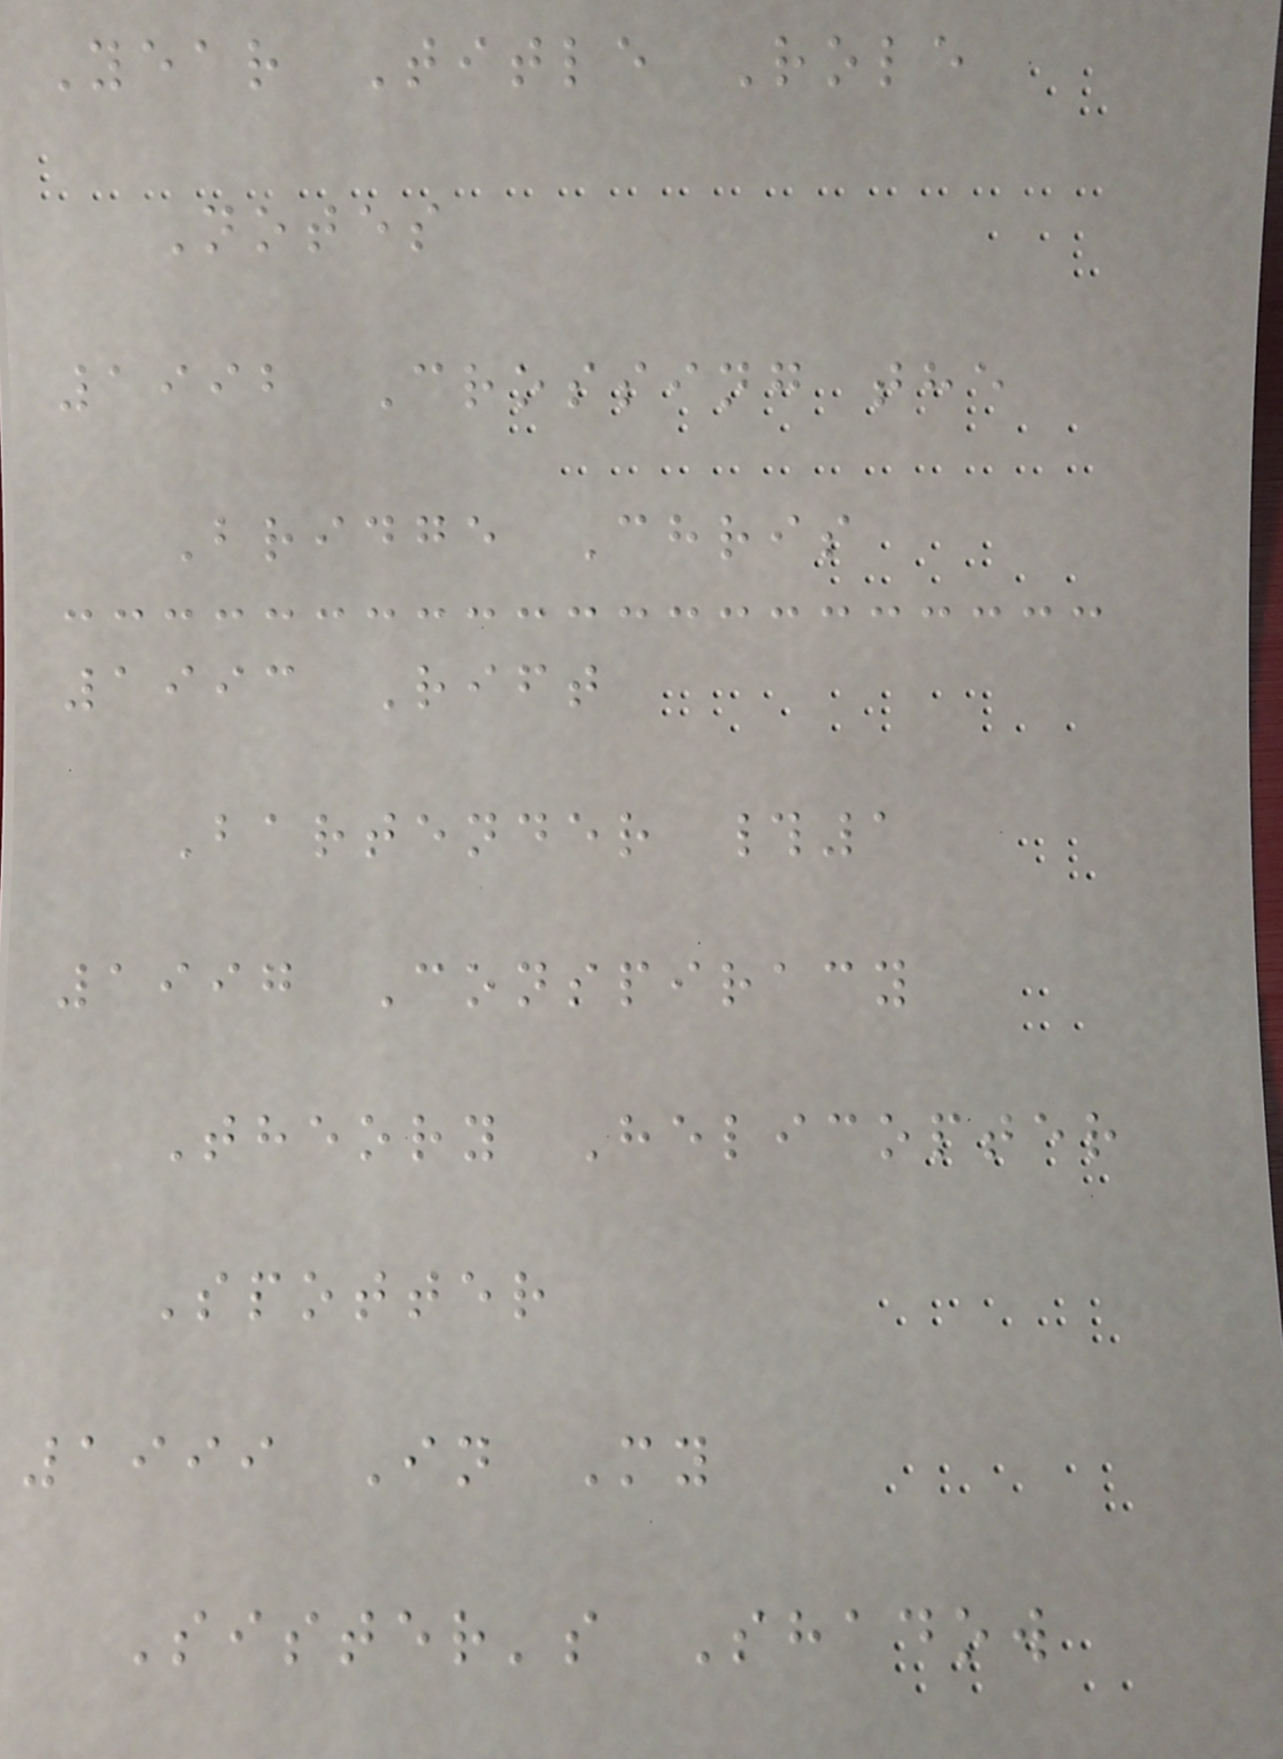Year Title Role
Notes
1992 Crossing the
Bridge Chris
1993 Rift
Bartender #1
1997 Conspiracy
Theory Helicopter
Spotter
1999 In My
Sister's Shadow
